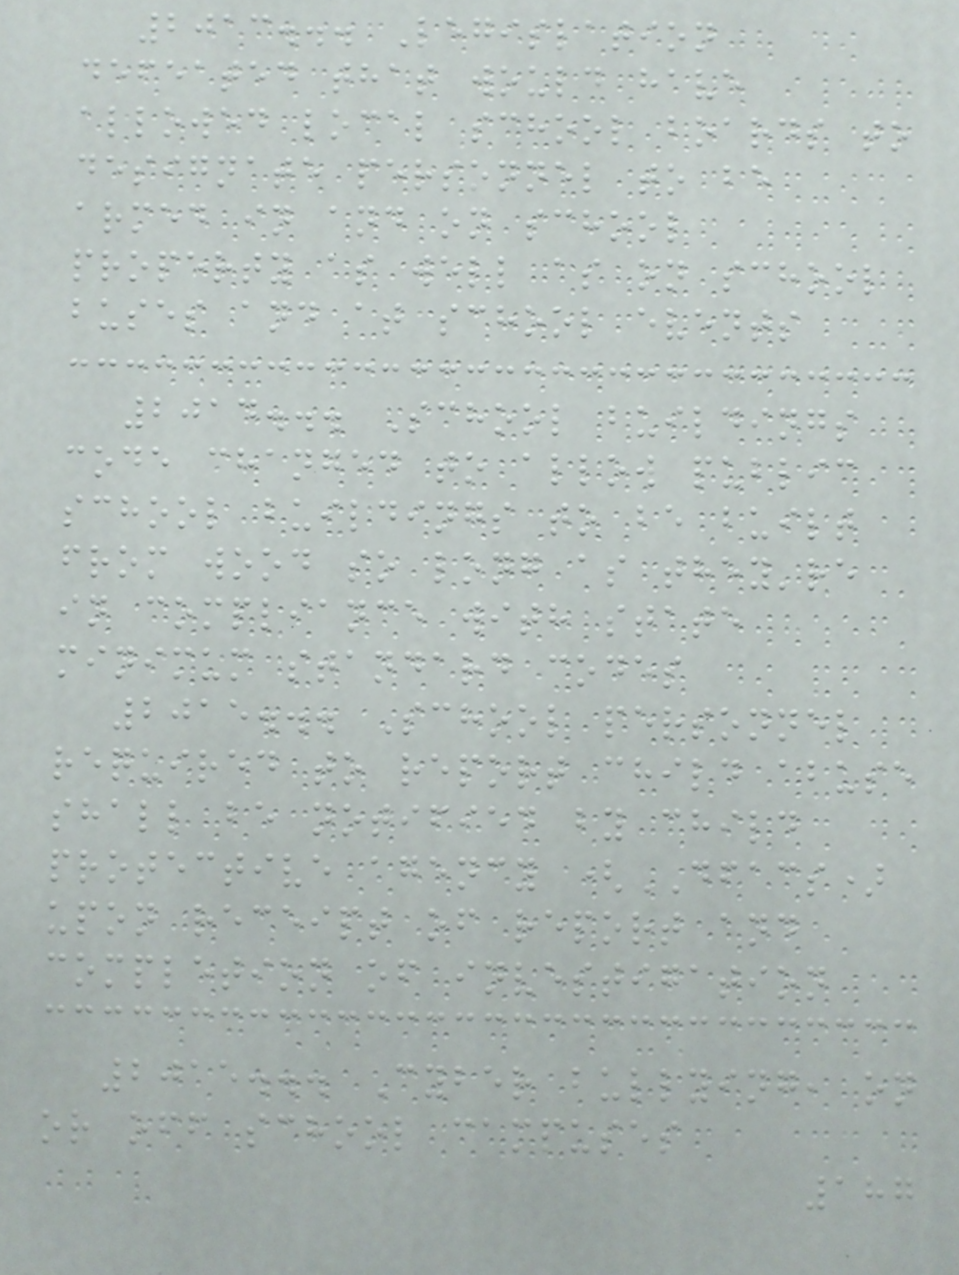2013... Legislation
defeated that would have
allowed local school boards to
designate personnel to be
armed in and on school
property as well as on school
buses and at school events
2014... School buildings
code changed to allow public
school buildings to be built
from wood so long as they're
in compliance with state
minimum standard codes
2015... School personnel
required to report child abuse
shall be notified by child
protective agency (DFACS)
upon receipt of report and
completion of investigation
2015... Cyber bullying, on
or off school campuses
187
